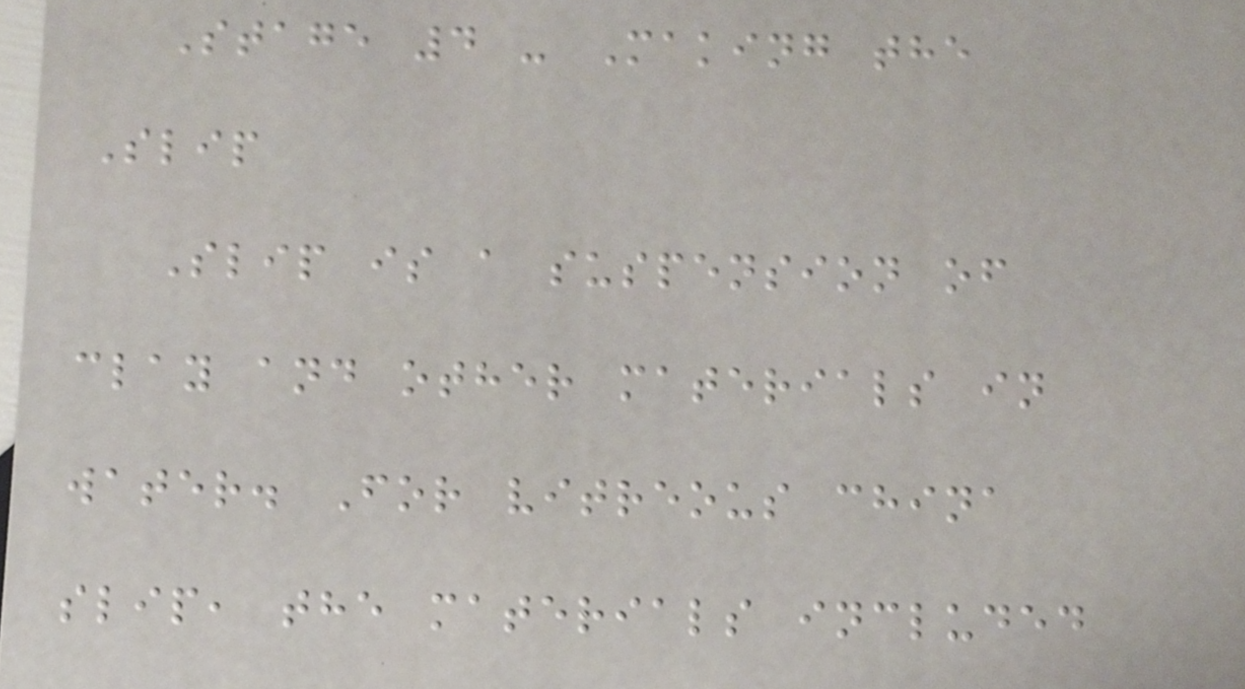Stage 4 - Making the
Slip
Slip is a suspension of
clay and other materials in
water. For vitreous china
slip, the materials included
